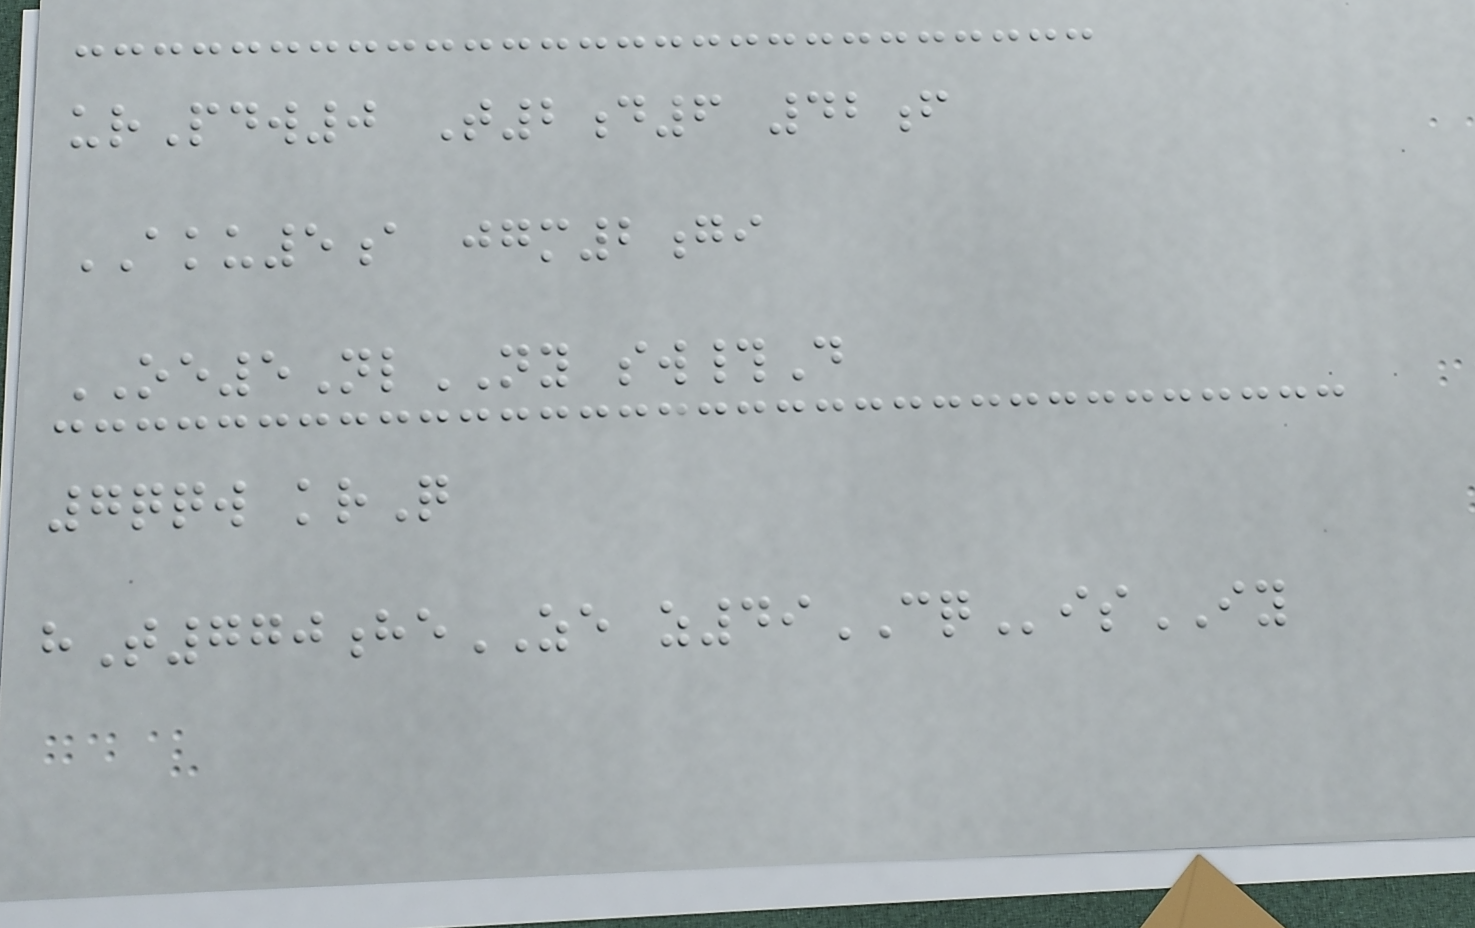urPdw0 T2d6 42f
AKU5a jgm2gi
OE5NlNY sw#D
7qqw krQ
hT770heZE z49CQisIY
